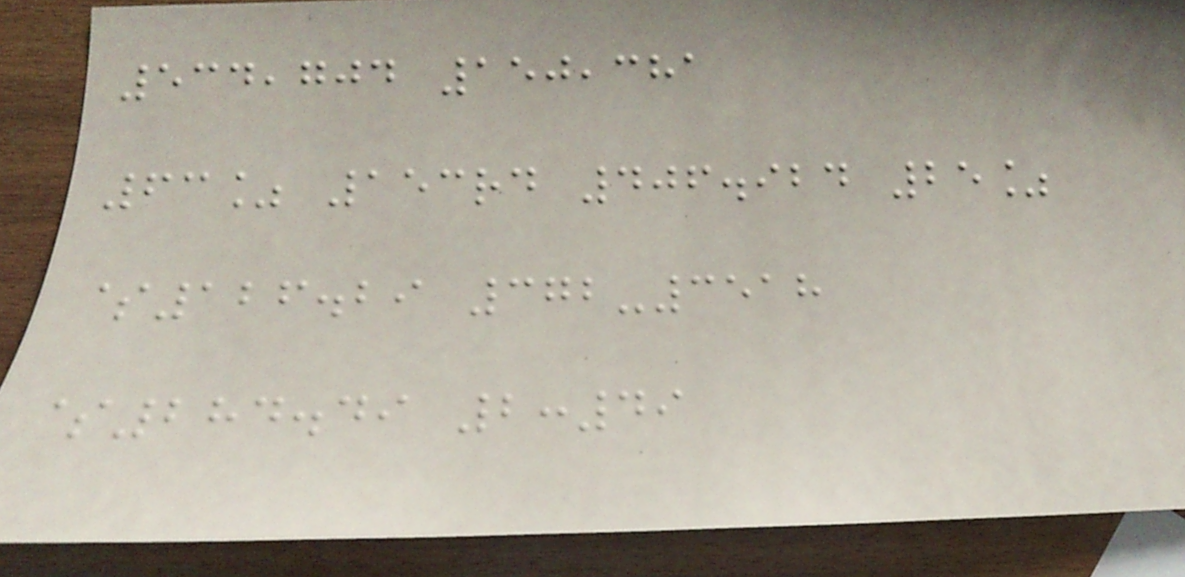534,704 150,381
63% 153rd 406.924 25%
$126.29 372-3518
$284.49 2:49
